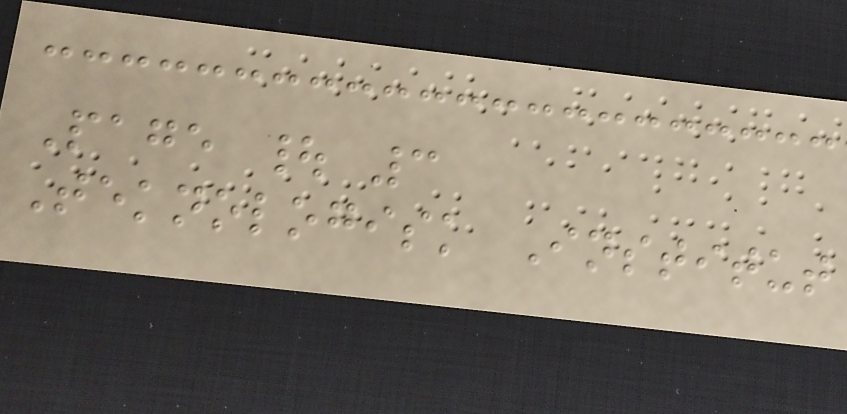Page | 3
Teknologisk Institut
